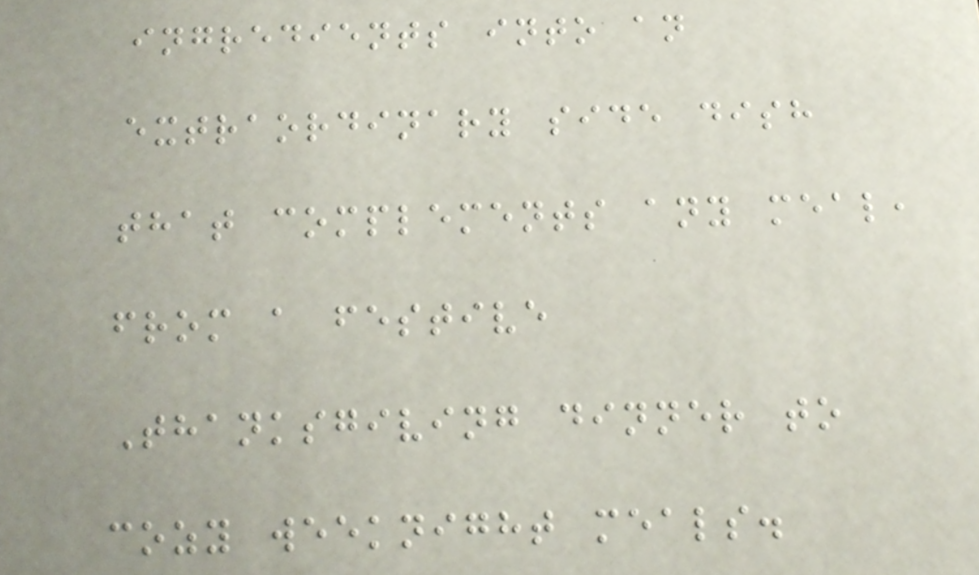ingredients into an
extraordinary side dish
that complements any meal,
from a festive
Thanksgiving dinner to
cozy weeknight meals.
